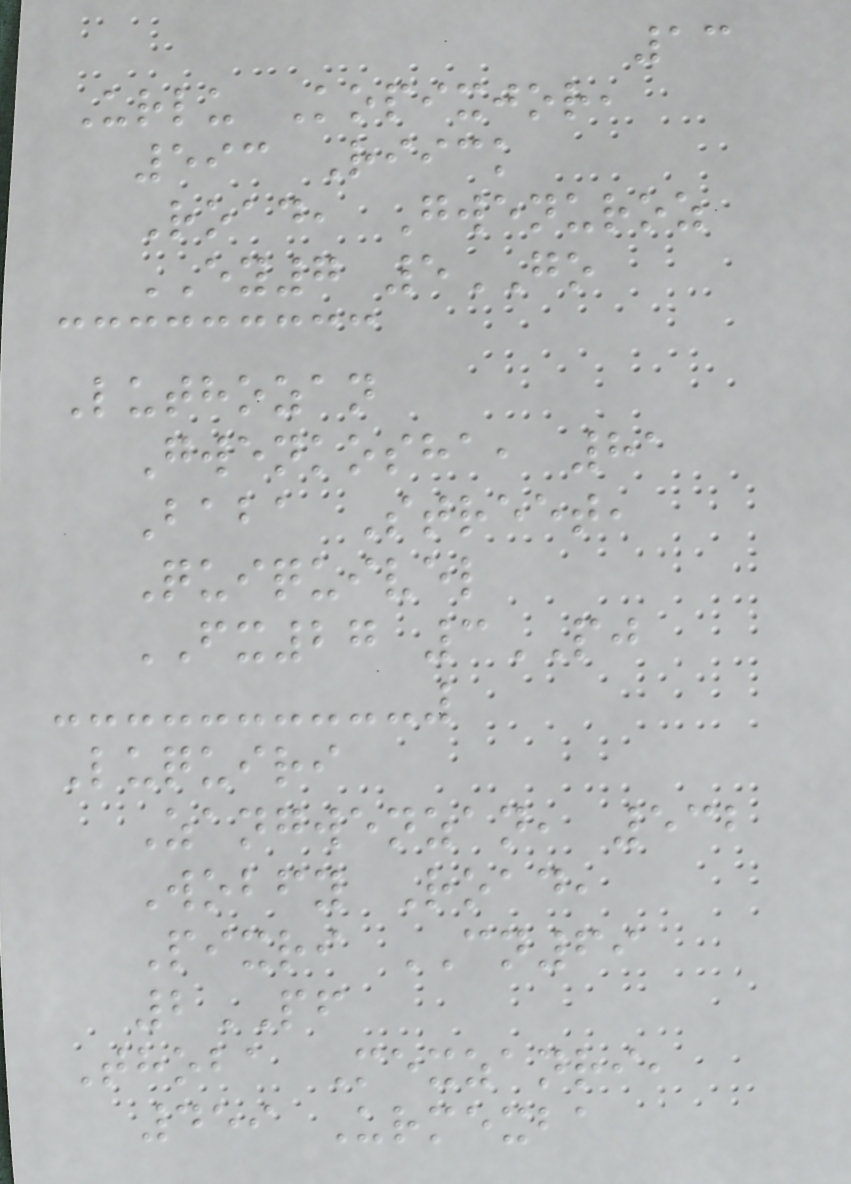13
Urlu Kopixjor,
593 Riick
Road, Gwenuroz
EY7 5GO
Luthozan
Gwenkosha, 81
Baba Street,
Quiquivel
FX27 3PJ
Luquiri
Zangwenzan, 532
Wobfy Road,
Pixri CN69
2PF
Thoba Mexzanri,
459 Urmexba
